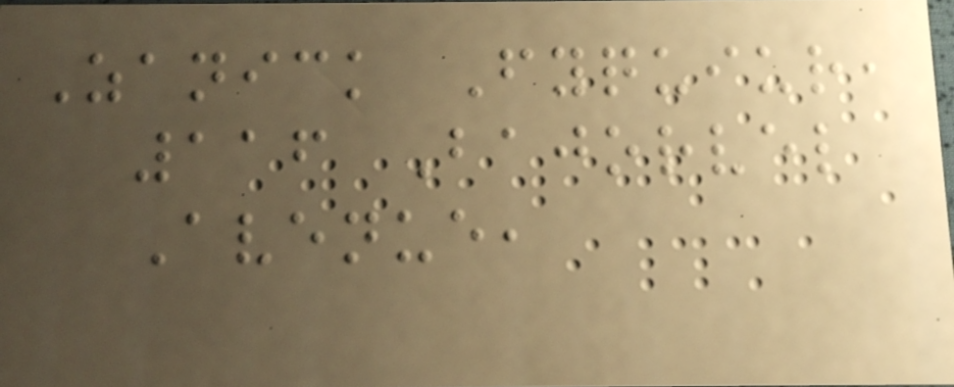Zanick Fyquiur,
116 Bajorvel
Avenue,
